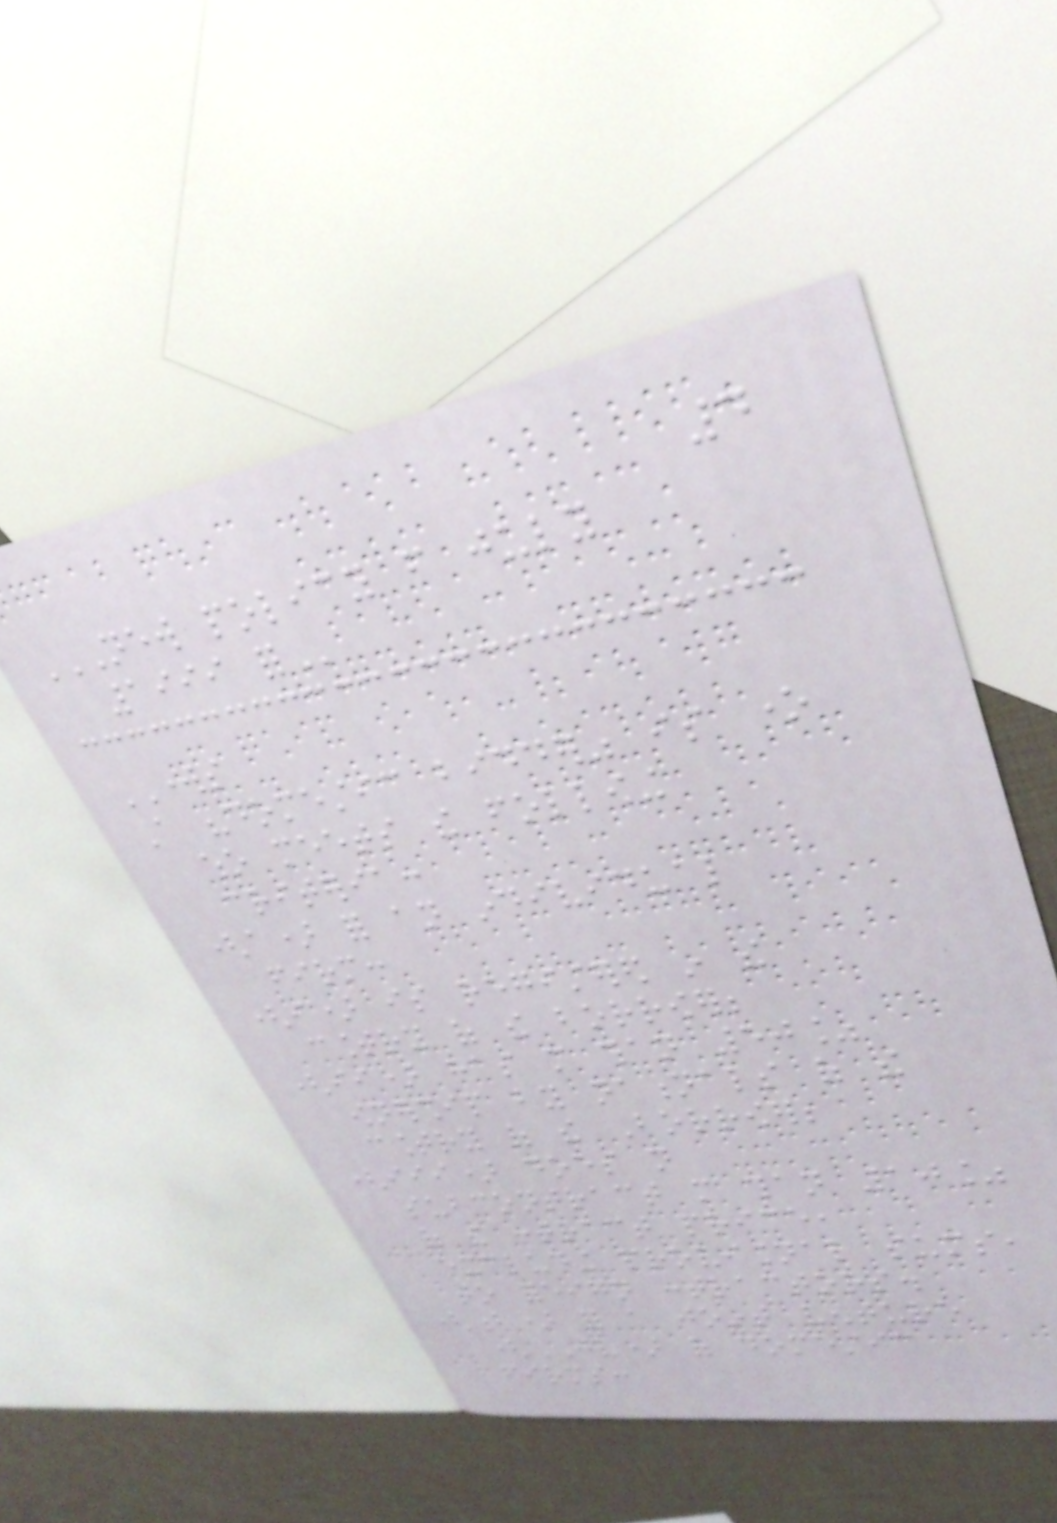4
NEW POLICY FROM JULY
1999 FOR
WORKS
A "domestic bidder" is one
who meets the following
criteria:
(a) for an individual
firm:
(i) is registered in the
country of the borrower;
(ii) has more than 50%
ownership by nationals of the
country of the Borrower;
(iii) does not
subcontract more than 10%
of the contract price,
excluding provisional sums,
to foreign contractors.
(b) for a joint venture
(JV) of domestic
firms:
